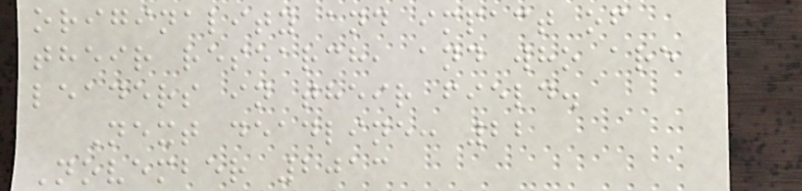originality and impact of
their research, and who are
leaders in their field.
Next deadline: 22
November 2013
